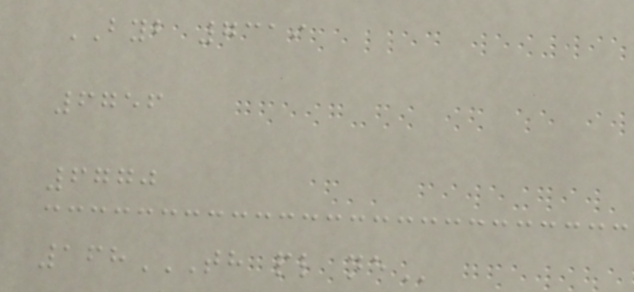BYB 7319
6756
6770
168TH PL NE
